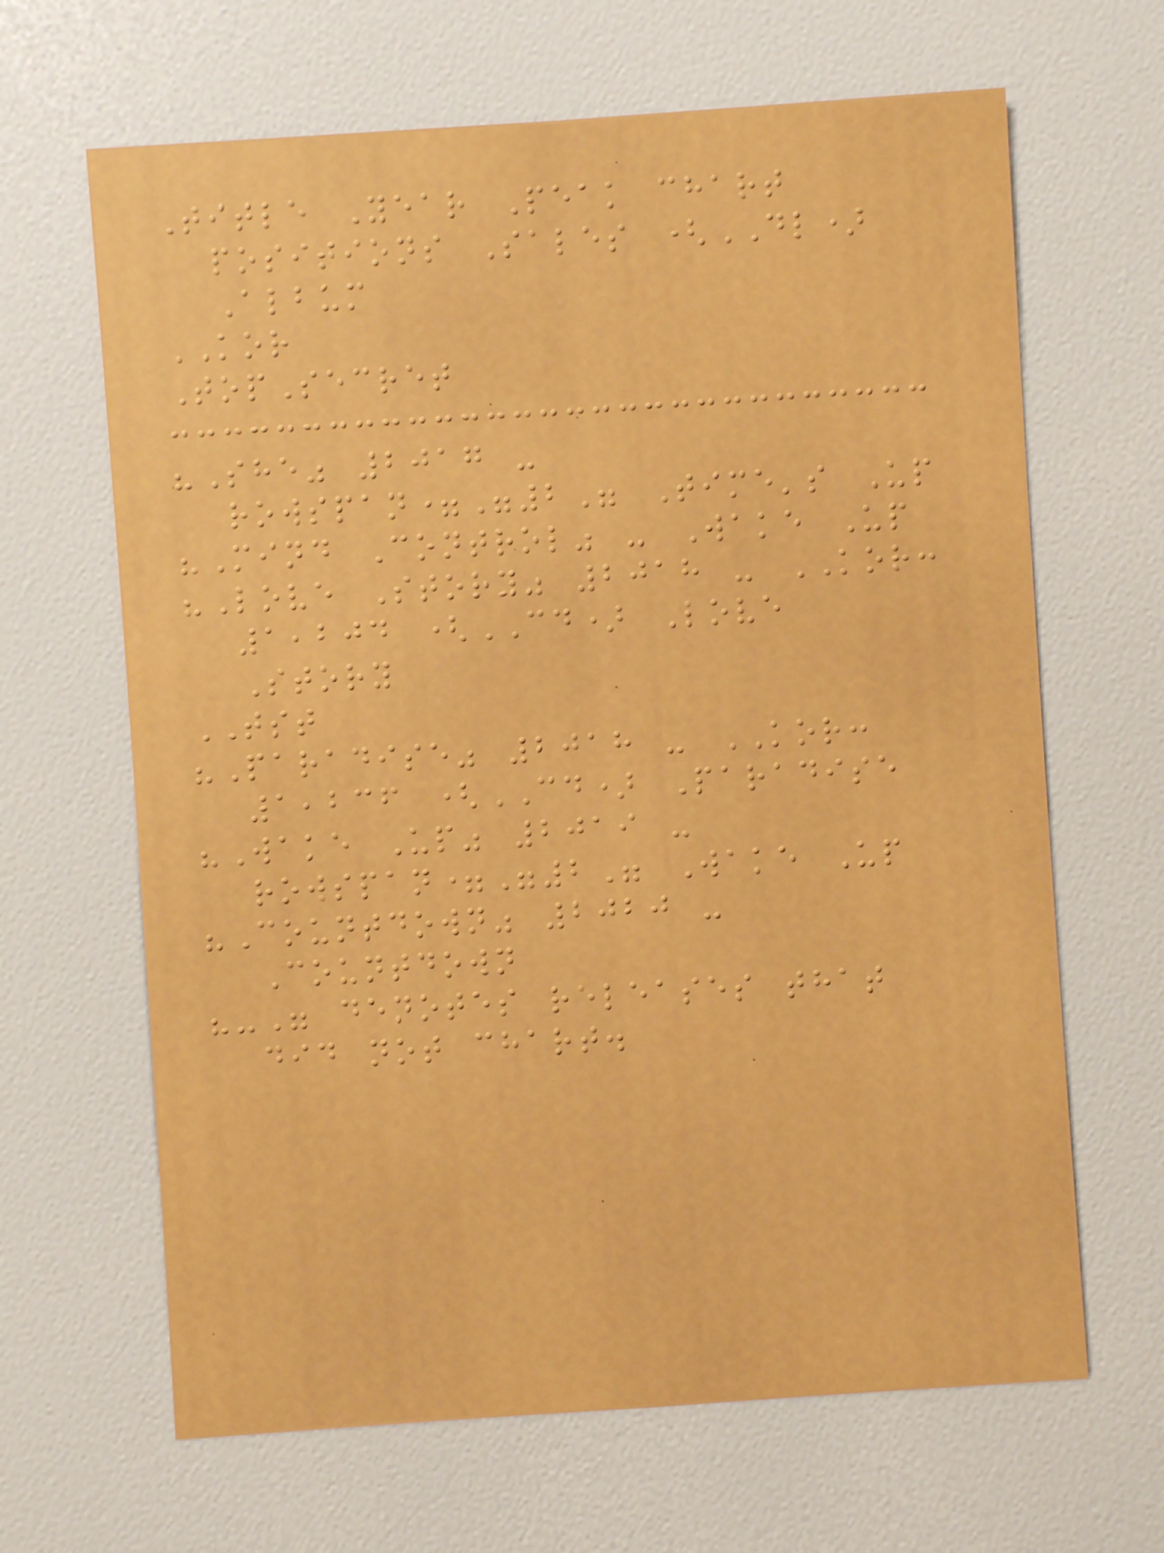Title Year Peak chart
positions Sales (DL)
Album
KOR
TopSecret
"She" 2017 -
rowspan="2" Time's Up
"Mind Control" - Wake Up
"Love Story" 2018 - KOR:
1,204 (CD) Love
Story
TST
"Paradise" 2018 - KOR:
1,236 (CD) Paradise
"Wake Up" 2019 -
rowspan="2" Wake Up
"Countdown" 2020 -
Countdown
"-" denotes releases that
did not chart.
